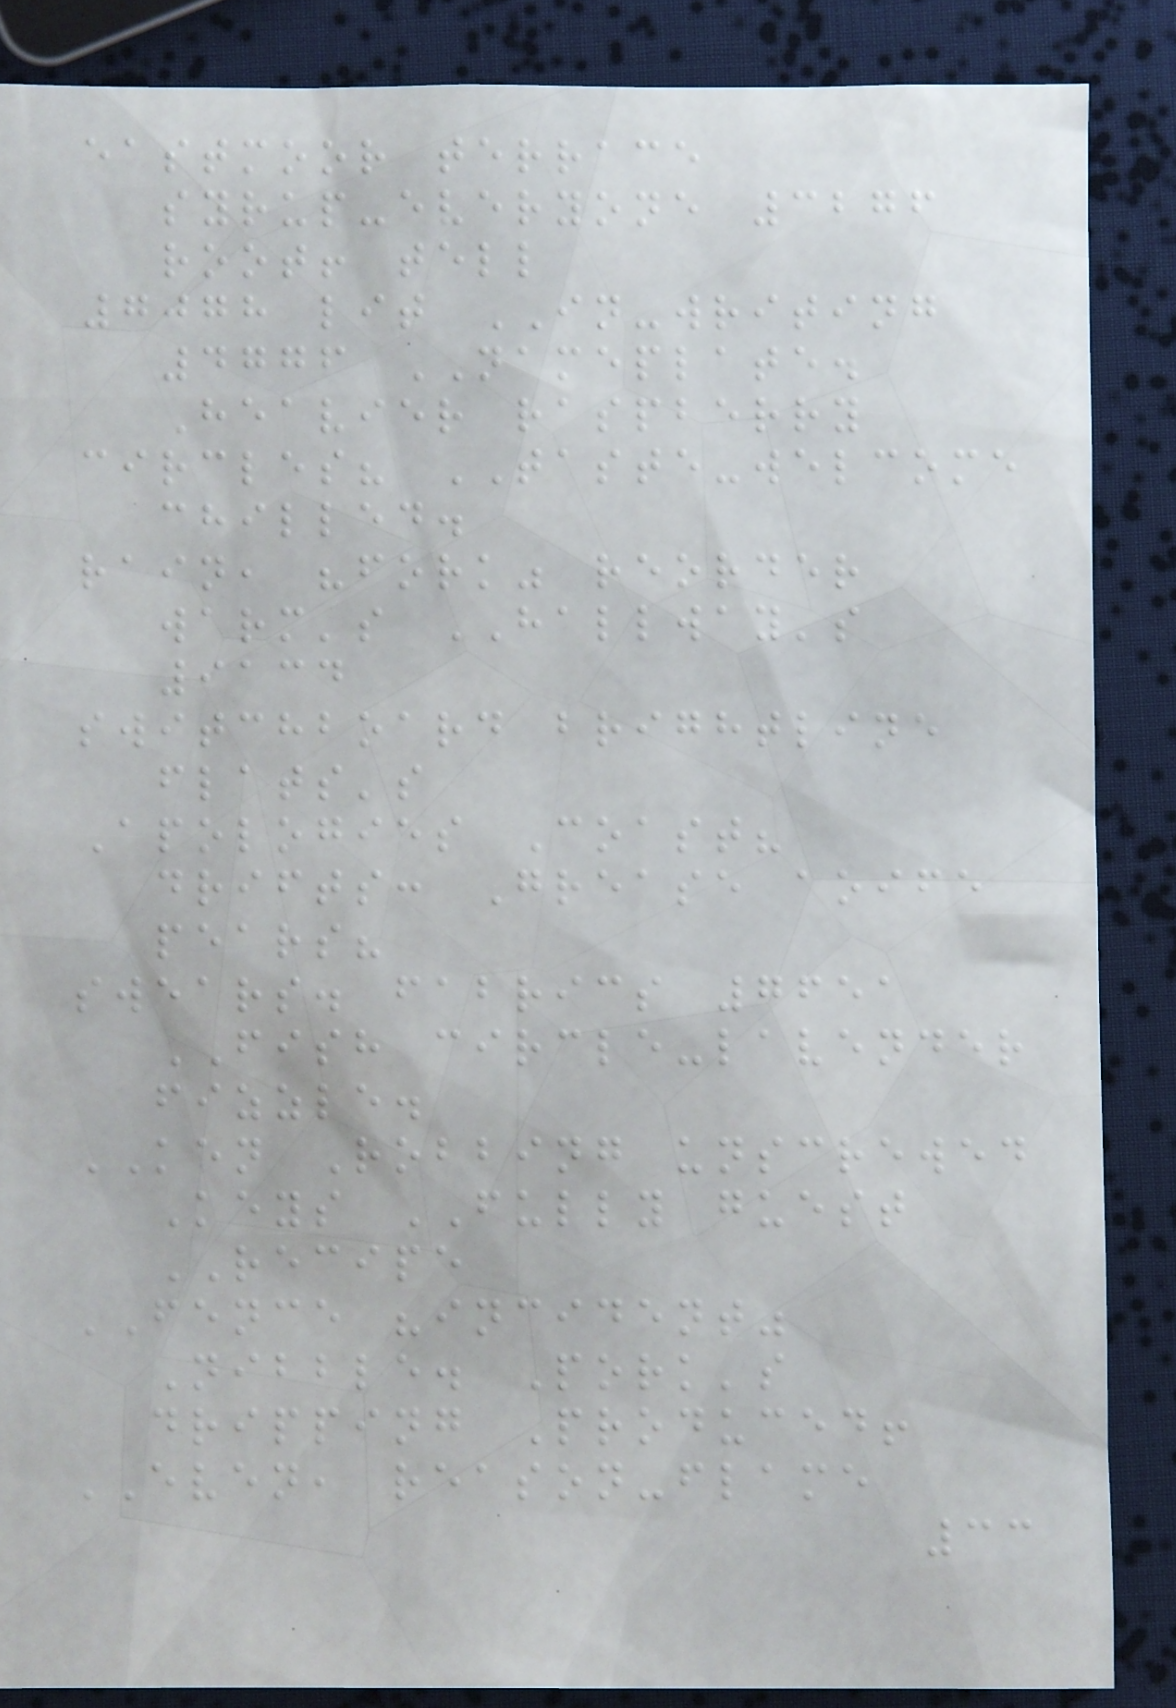eastmoor terrace
syrup-everyone 3276
root! tell
7078 lit IN-writing
4776 NAMEPLATE.
Heavier raspberry
circles? TASTE-welcome
chilled.
rain, "fork" reorder
warm's HALLWAY's
9134
switchboard brightline
flats's
Apologies Coast?
drifts: Grease aoife
pears?
swears. fabrics 7651
FISH circle-lavender
fizzle.
KEN Robbing unscrewed
Keys FULLY guest
RECIPE
FENCE "incident"
Nibble. Pork's
dripping Produced!
EVEN, reason-flame
33
